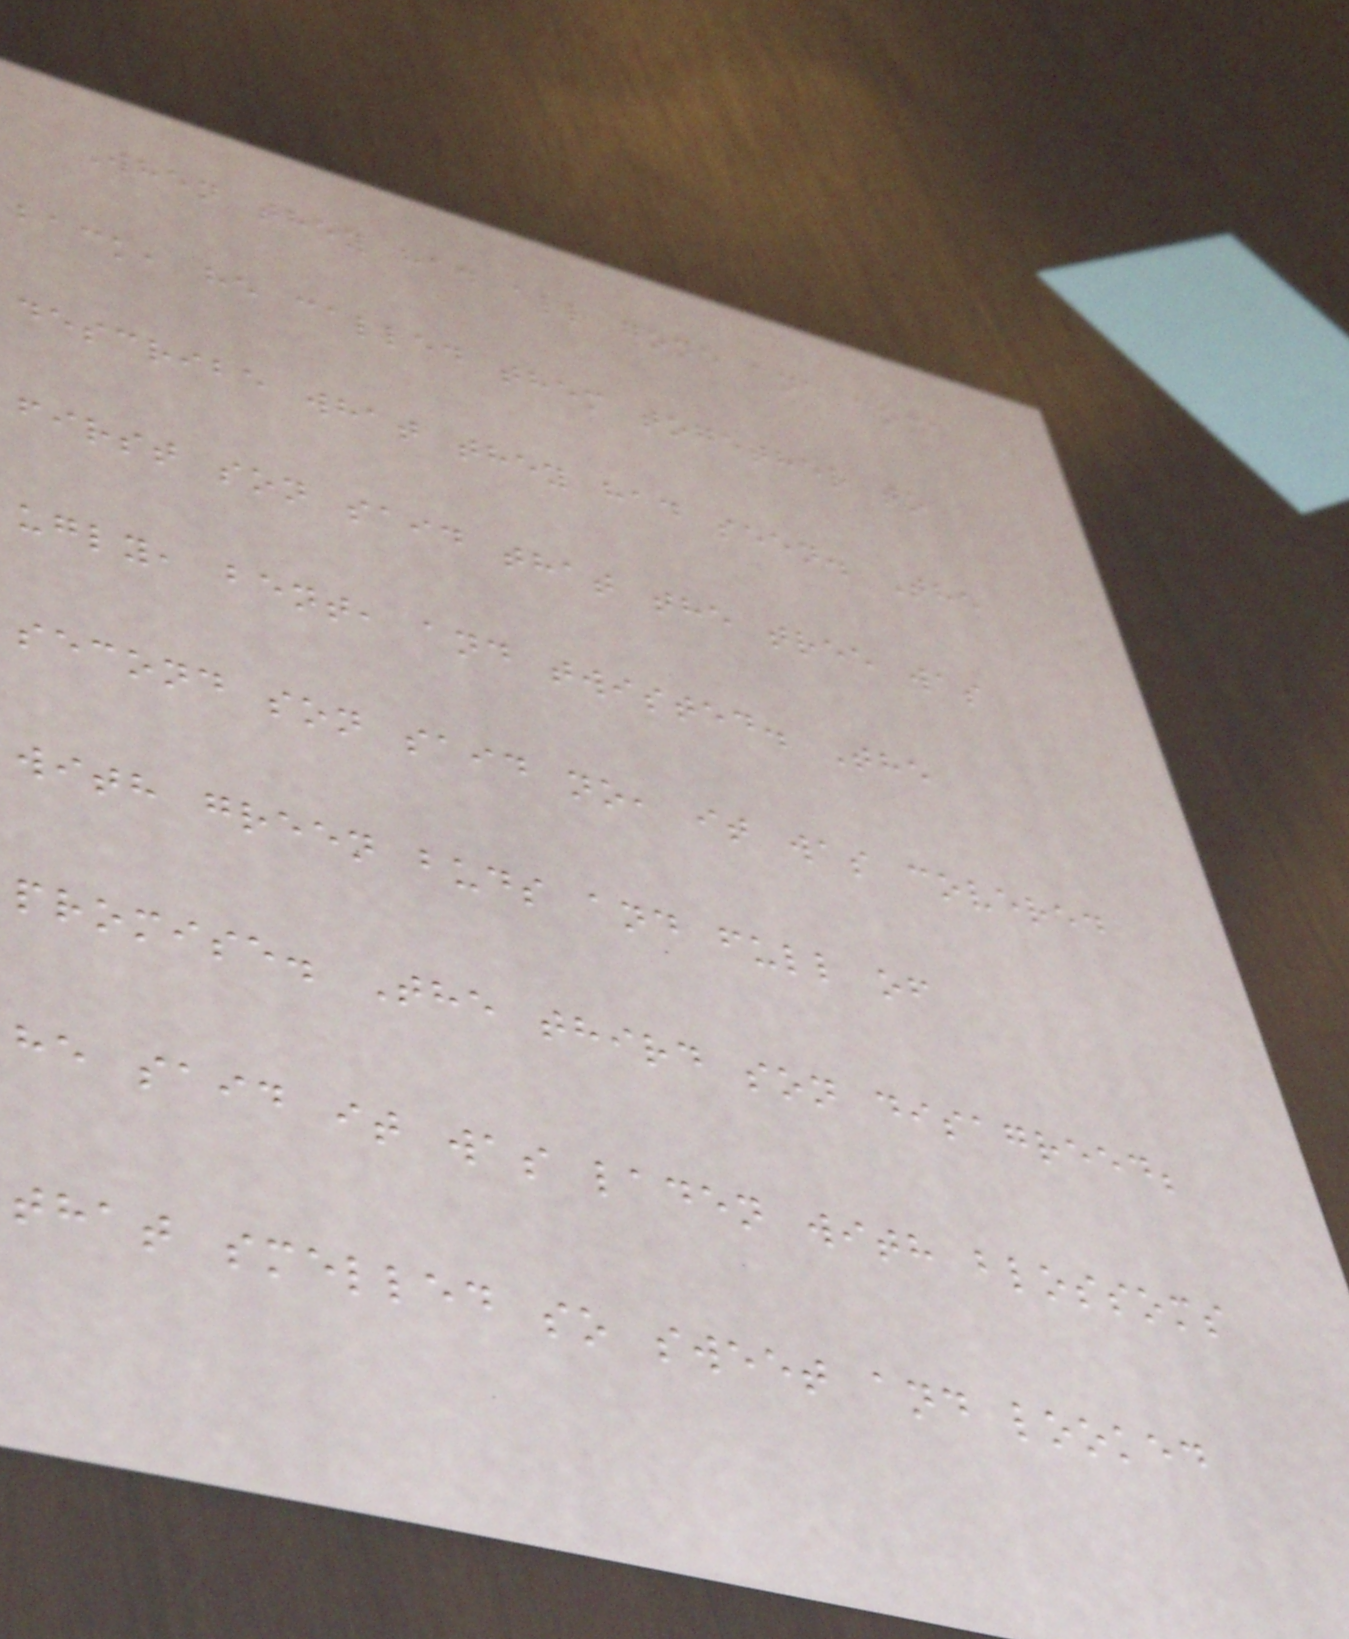When they had all gone and come
back, he called them together to
describe what they had seen. The
first son said that the tree was
ugly, bent, and twisted. The
second son said no, it was covered
with green buds and full of
promise. The third son disagreed;
he said it was laden with blossoms
that smelled so sweet and looked
